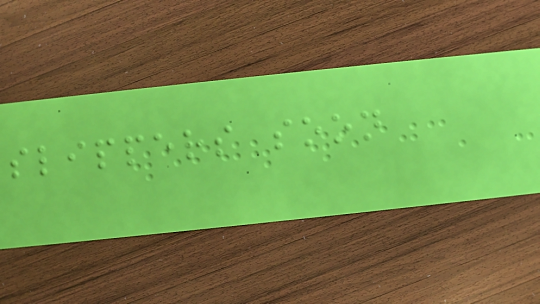slippers soon
